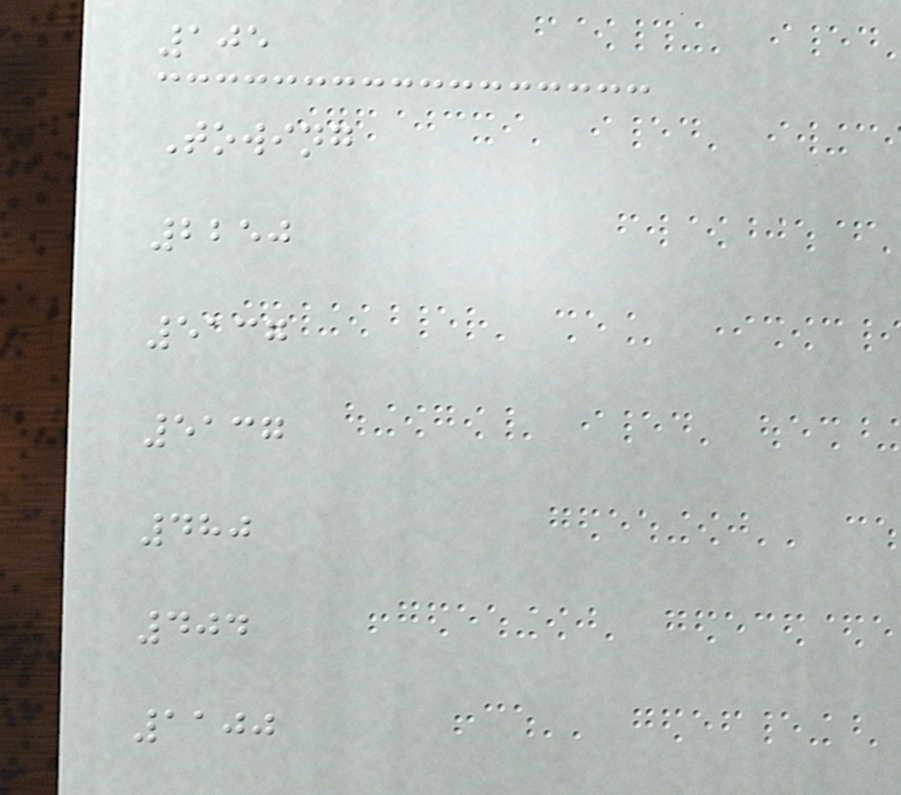105
Towing
2250
5137
5137
480
404
1100
